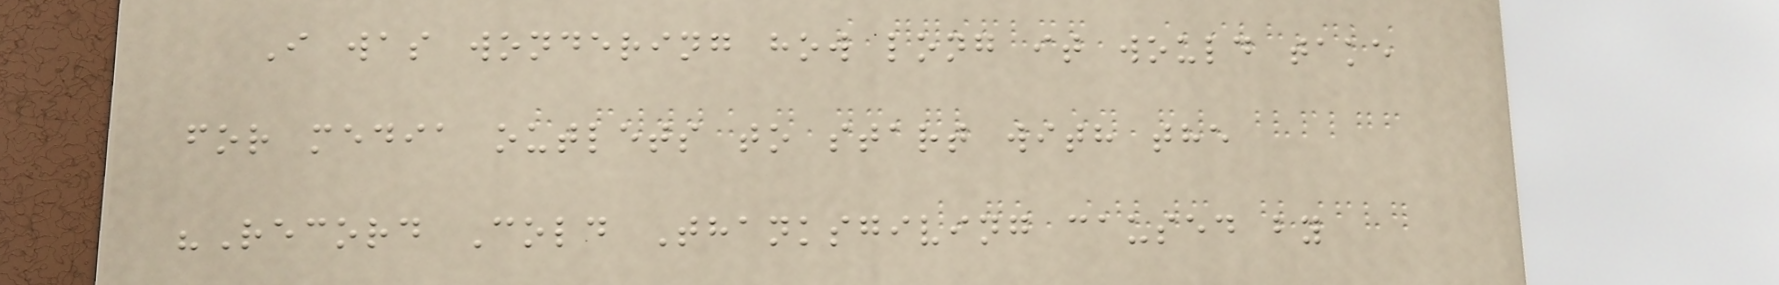I was wondering how long it would take
for media outlets to start with the
"Record Cold Thanksgiving caused by
